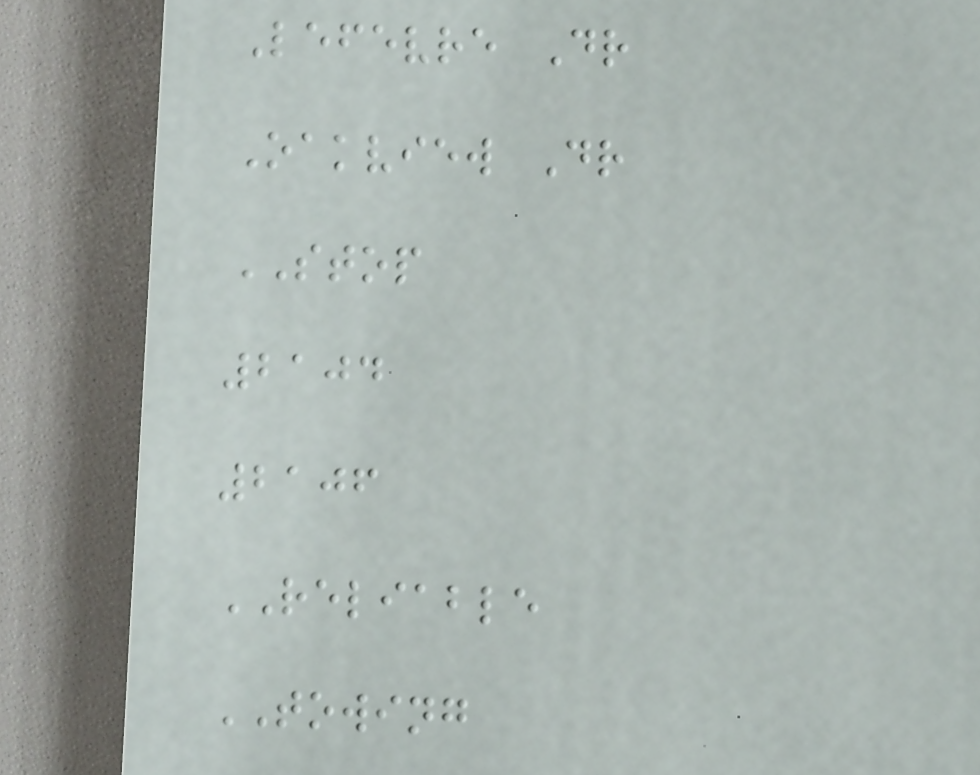Lefevre Dr
Oakview Dr
STOP
2104
2106
RELIABLE
TOWING
